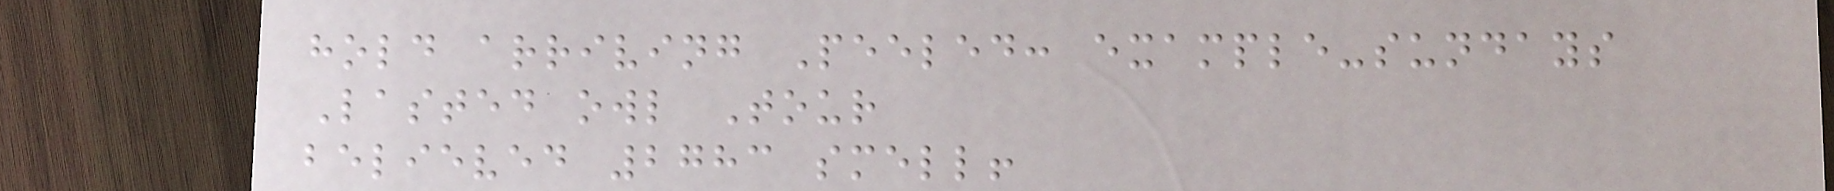hold arriving Peeled: example-sundays
Lasted owl Tour
believed 2783 smell!
